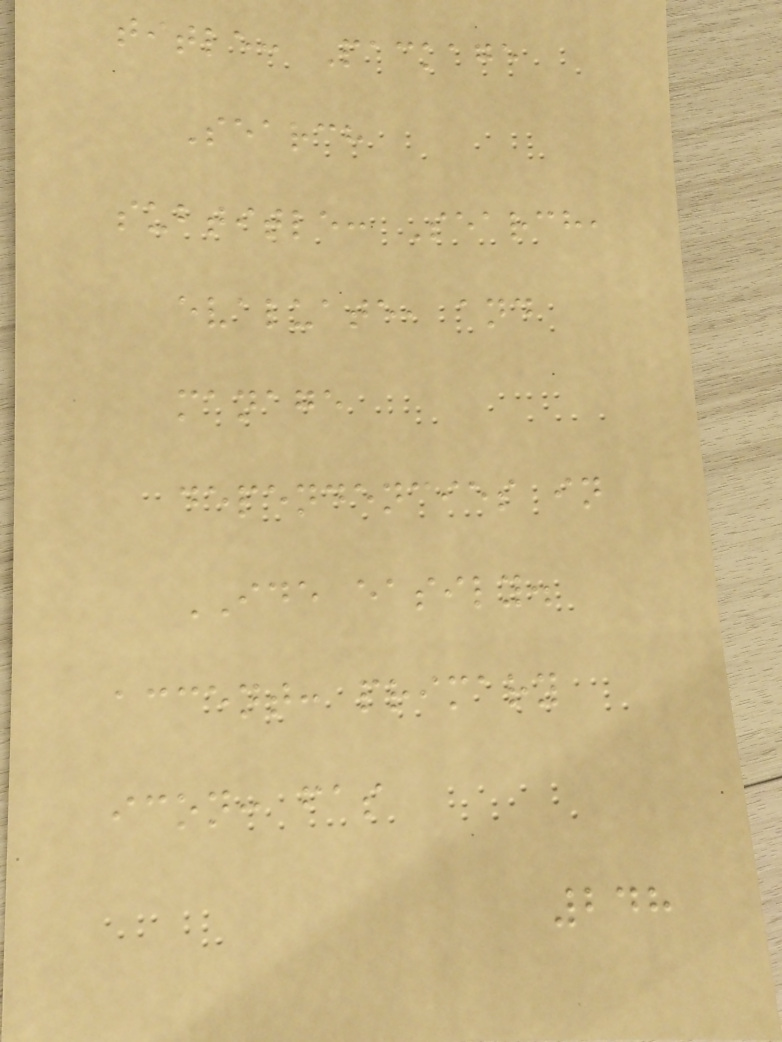title: Package
Search
subtitle: Search,
evaluate, and
manage
dependencies in
IDE easily.
accent: primary
icon: fas
248
